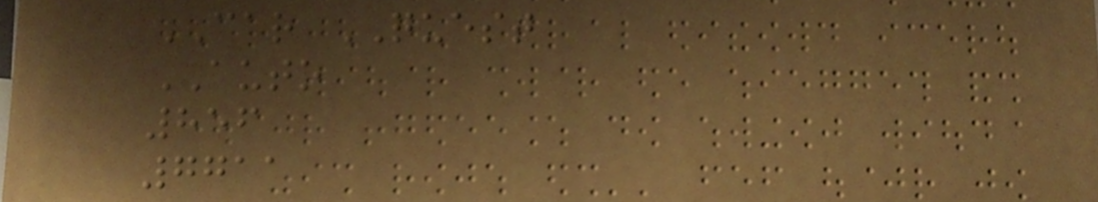CAR QUEST
AUTO
856
7711
